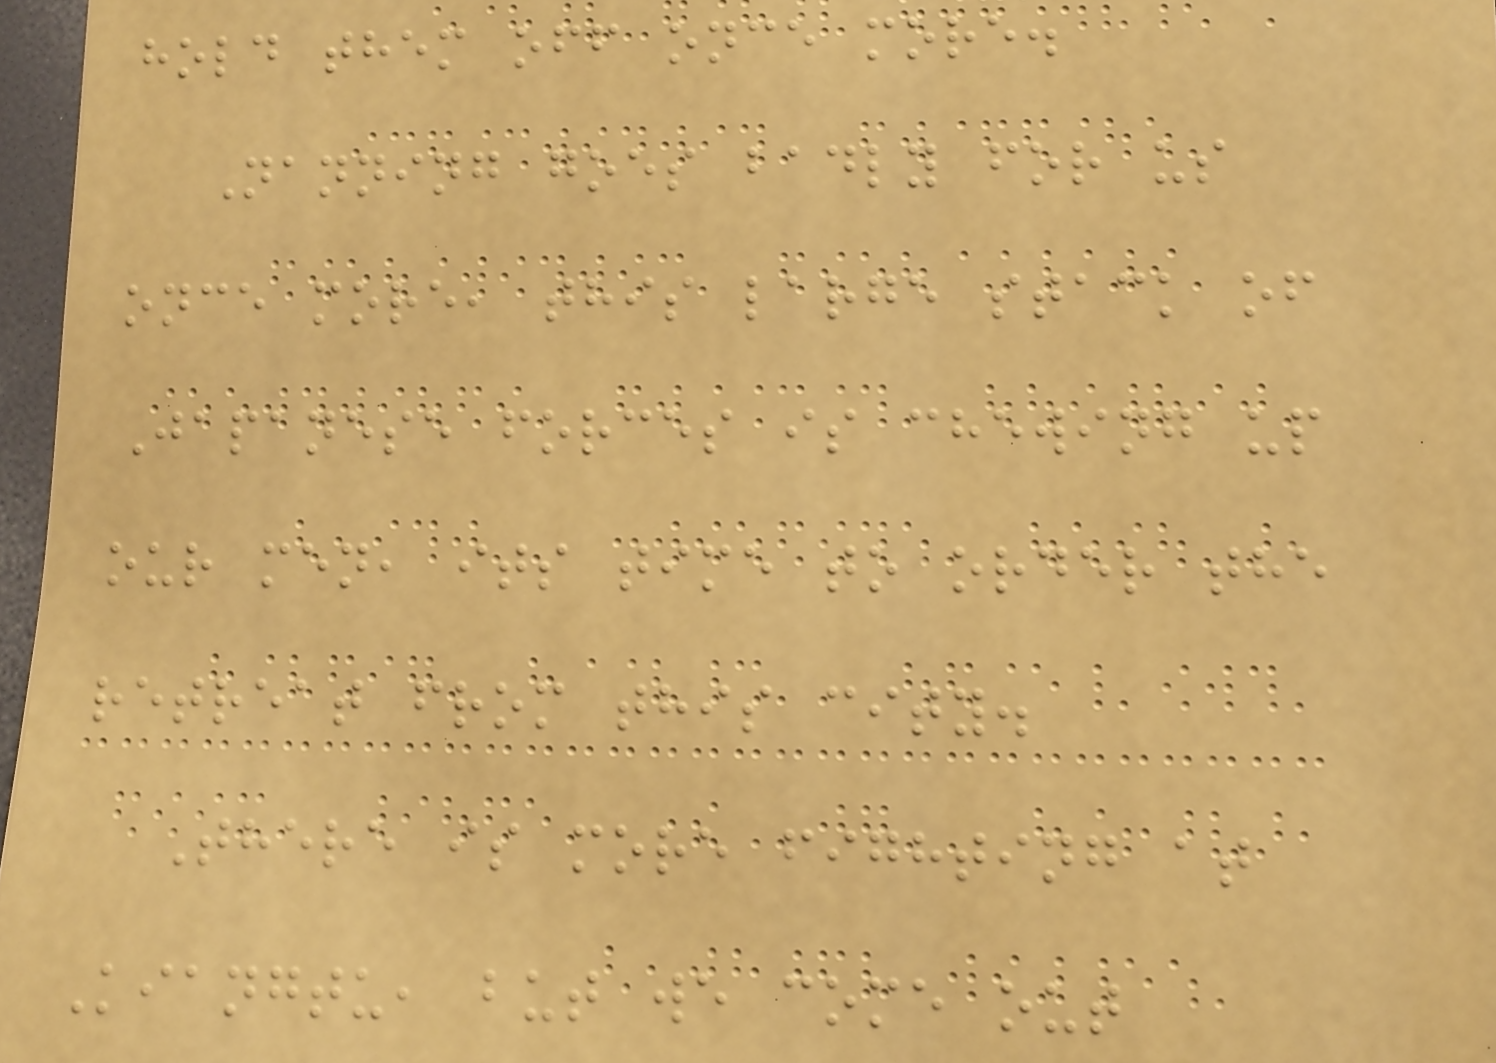hold them off once more.
Nanning goes badly for us
once more, this large stack of
Japanese forces is chewing up
our men, its time to order the
retreat from this city.
There is more fighting at
Kiangtu, but we come out
